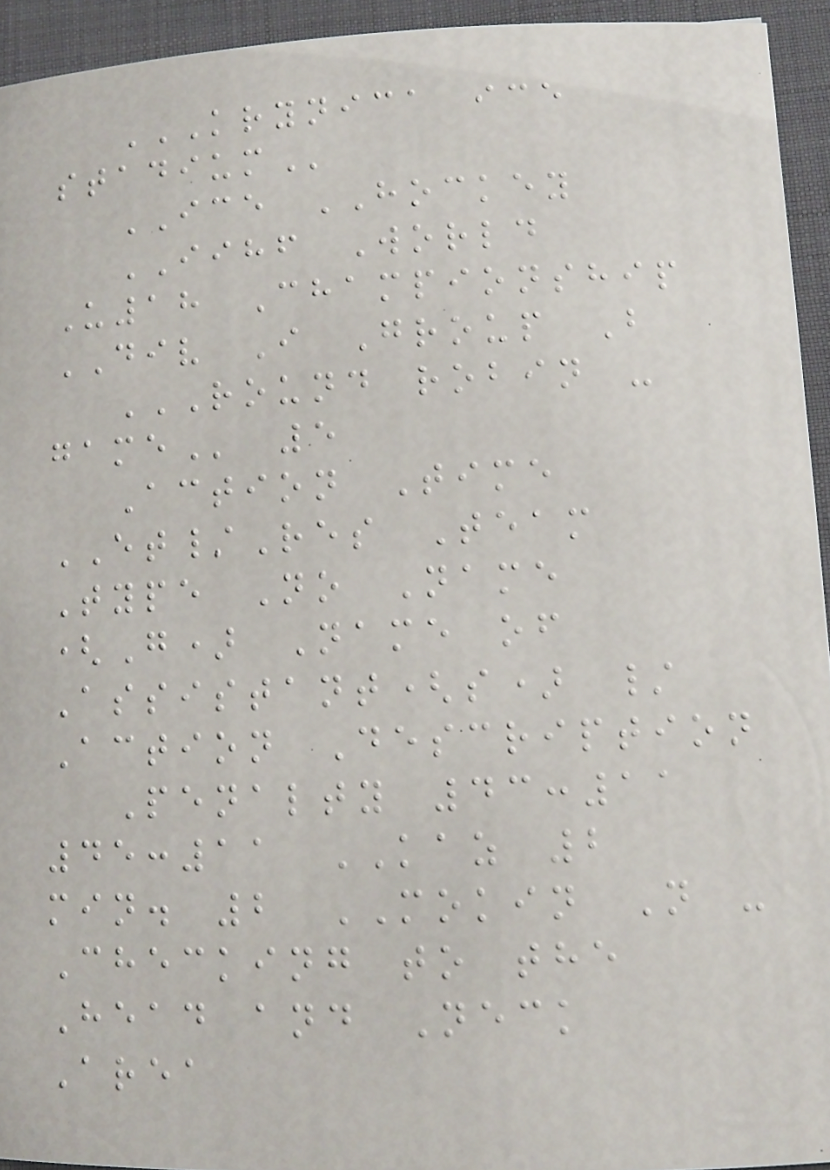KRYNICA ICE
STADIUM
ICE HOCKEY
IIHF World
U18 Championship
DIV I Group B
ROUND ROBIN -
GAME 5
Action Time
ET/Res Team
Type No Name
(G) Name of
Assistant(s) /
Action Description
Penalty 43:11
45:11 KAZ 2
min. 2 MOKIN N -
Checking to the
Head and Neck
Area
